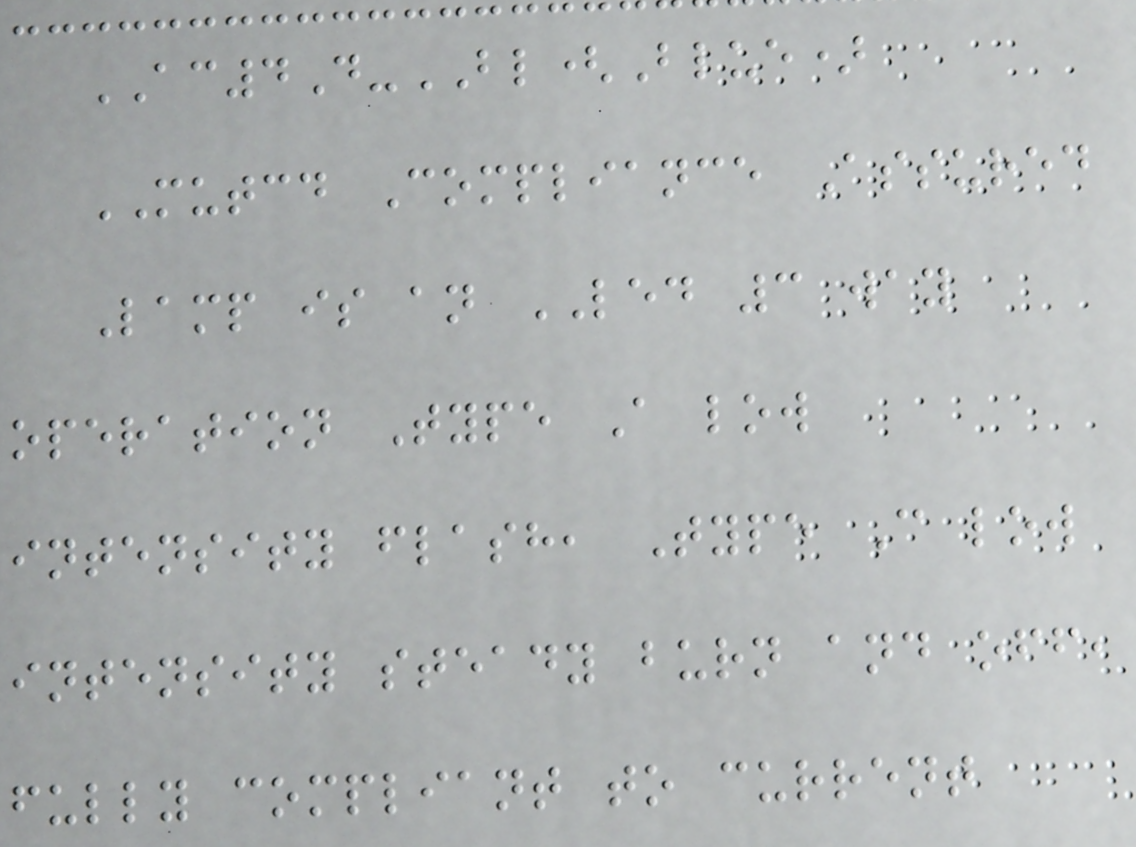AC4D-BL(Blue)
MUTCD Compliance Assured
Lamp is an LED 3 way
operation Type A low
intensity flash, Type C low
intensity steady burn and off,
fully compliant to current
